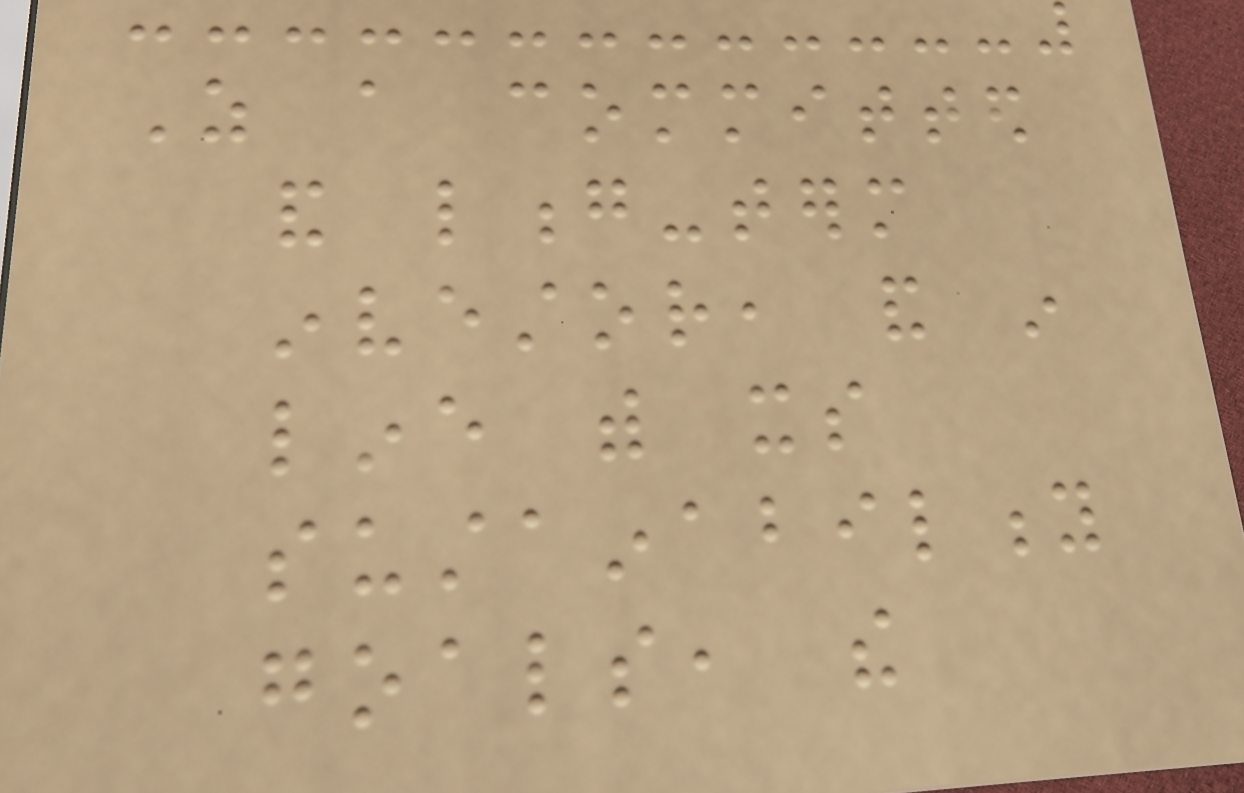As a committed
and long-term
investor, and in
line with its
sustainability
goals, the
